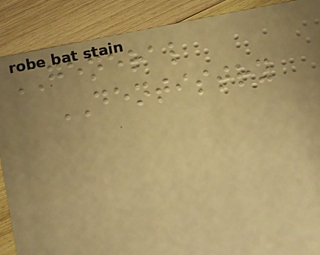GENERAL
DENTISTRY
